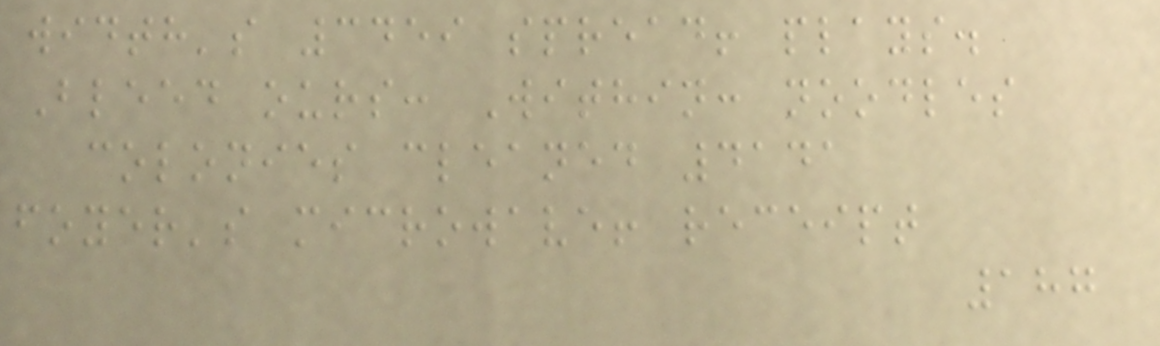width's 3459 spread! plays.
Bleed ours: Within: noodles
colonies cleaned 4141
foyer's microwave! receipt
187
